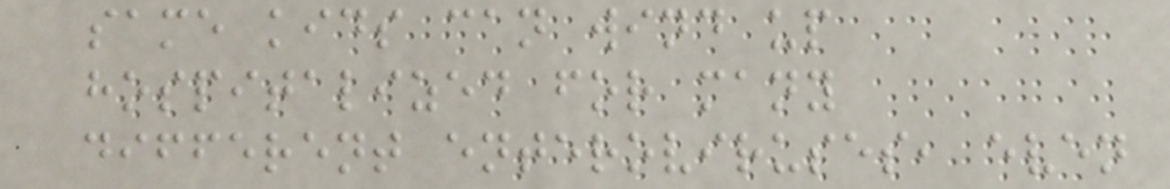same kids can wind up
hospitalized for many
different enteroviruses, even
